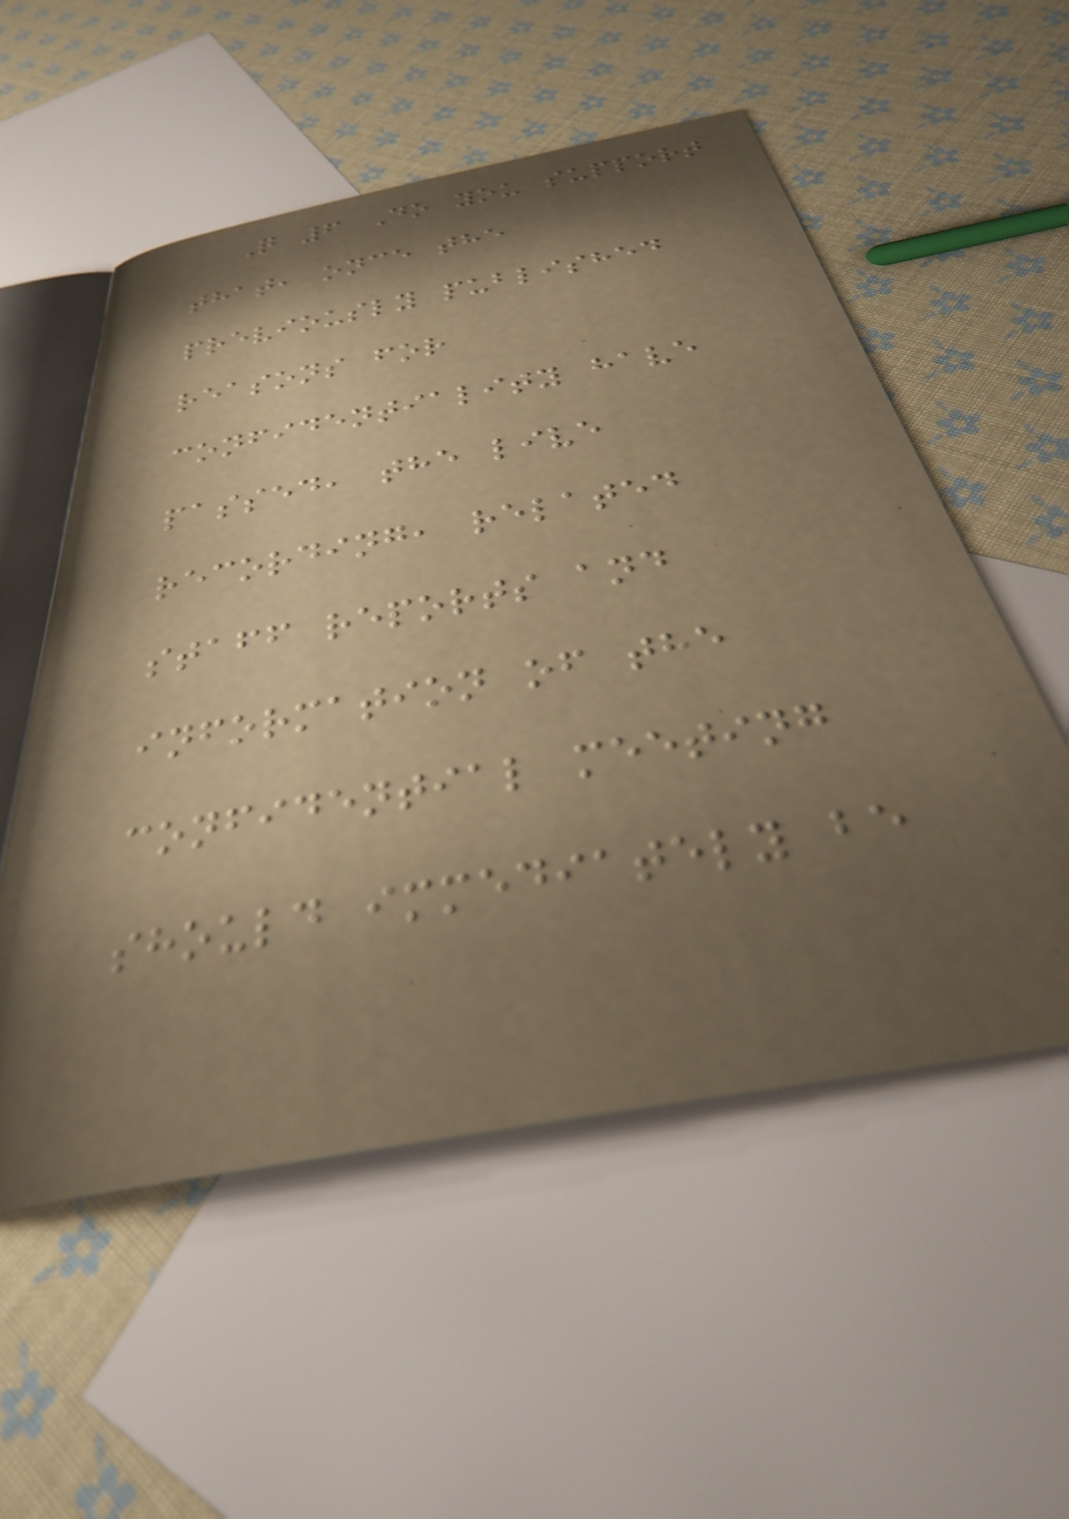Q 6 Do you support
that, once the
previously published
reasons for
confidentiality have
passed, the live
recording, related
staff reports and
information of the
confidential meeting
should immediately be
